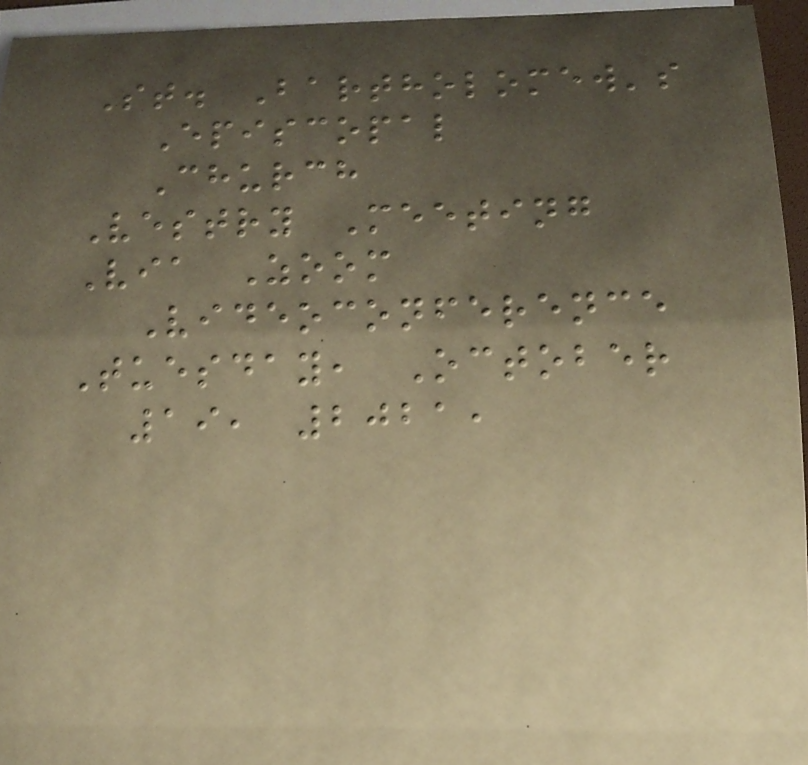St. Bartholomew's
Episcopal
Church
Vestry Meeting
Via Zoom
Videoconference
Tuesday, October
19, 2021,
